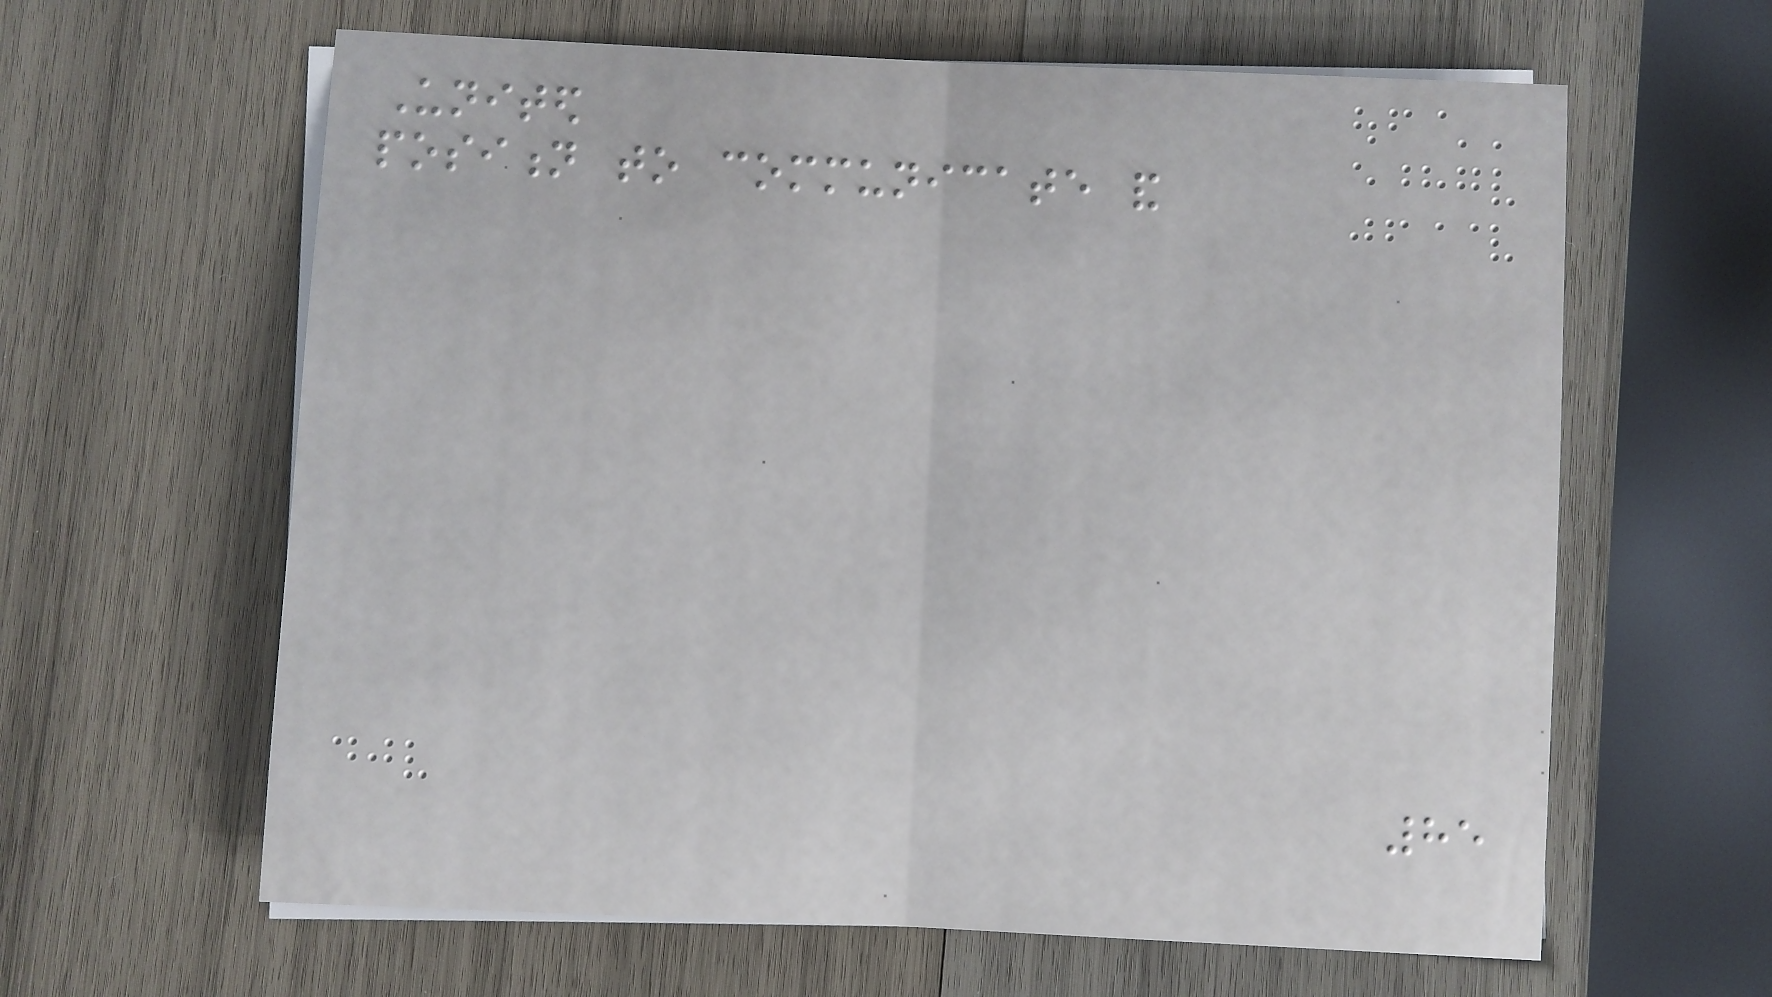United
position to communicate and
85
